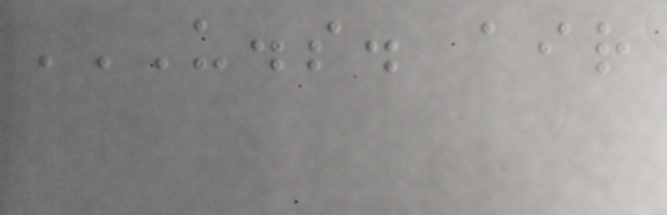U.S. AIR
